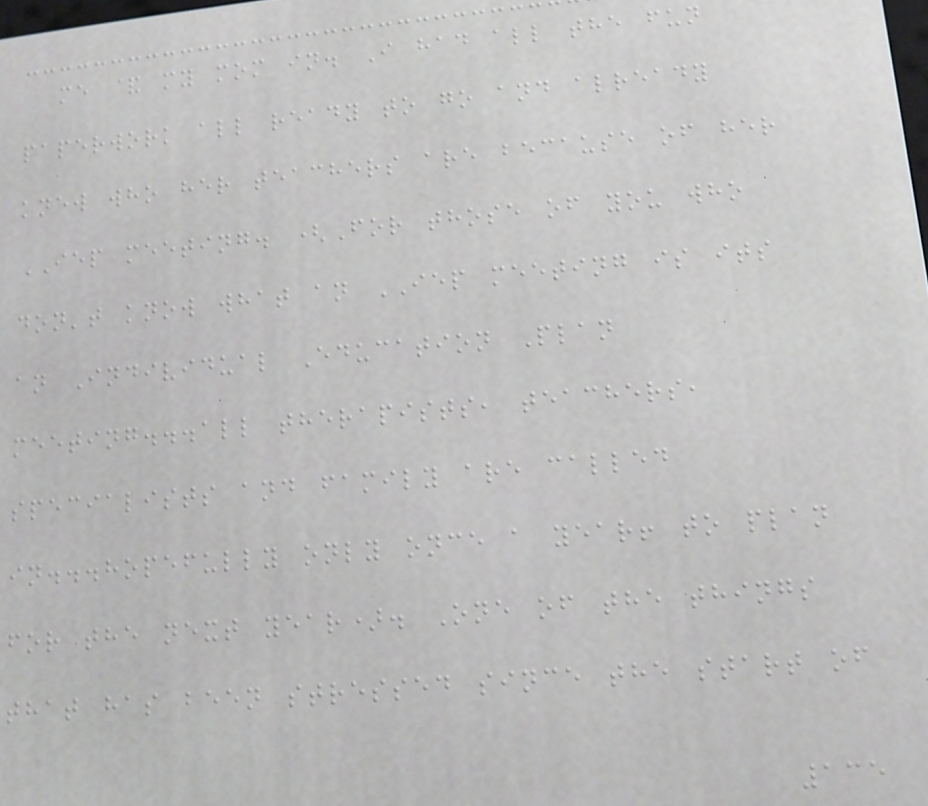me & my mom in. I had all the fun
paperwork all ready to go and already
knew who her teachers are because of her
IEP meeting. (For those of you who
don't know what an IEP meeting is its
an Individual Education Plan
meeting...all therapists, teachers,
specialists and family are called
in...hopefully only once a year! to plan
for the next year). One of the things
that has been stressed since the start of
135
